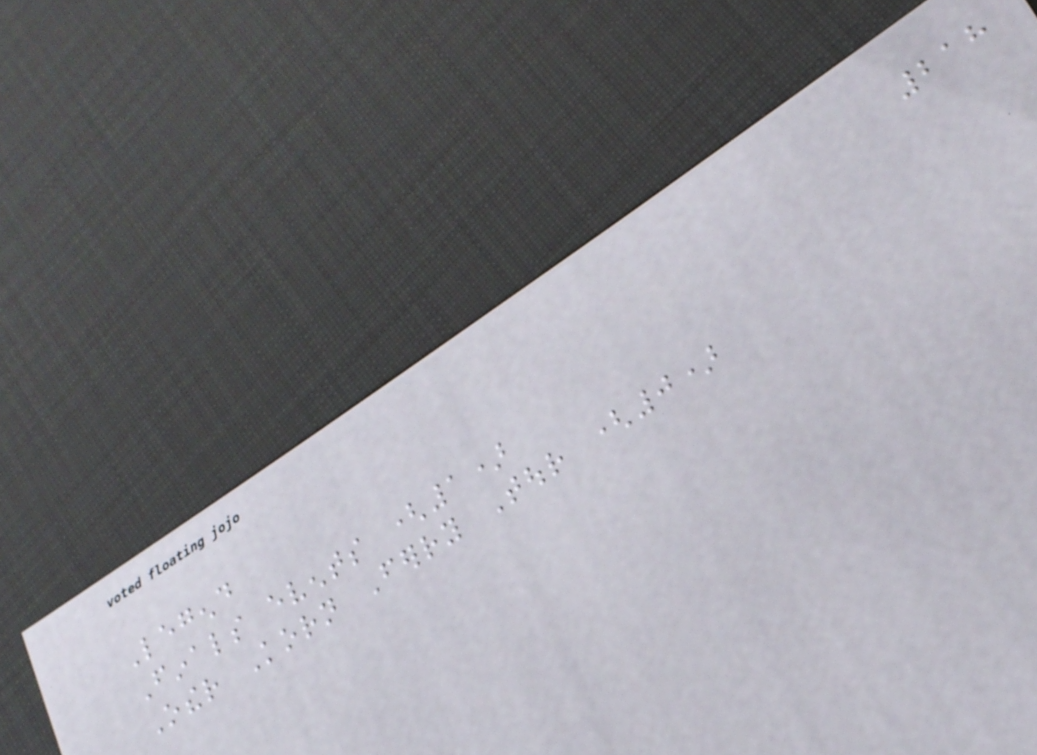218
Legend
Finals events (1)
Other Korn Ferry Tour (0)
